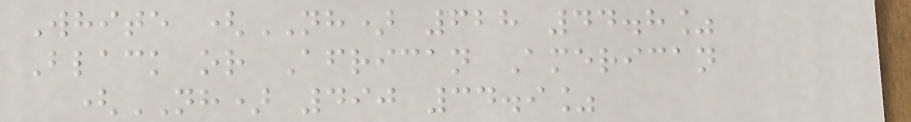White (NH) 628 44.8%
Black or African American
(NH) 490 34.9%
